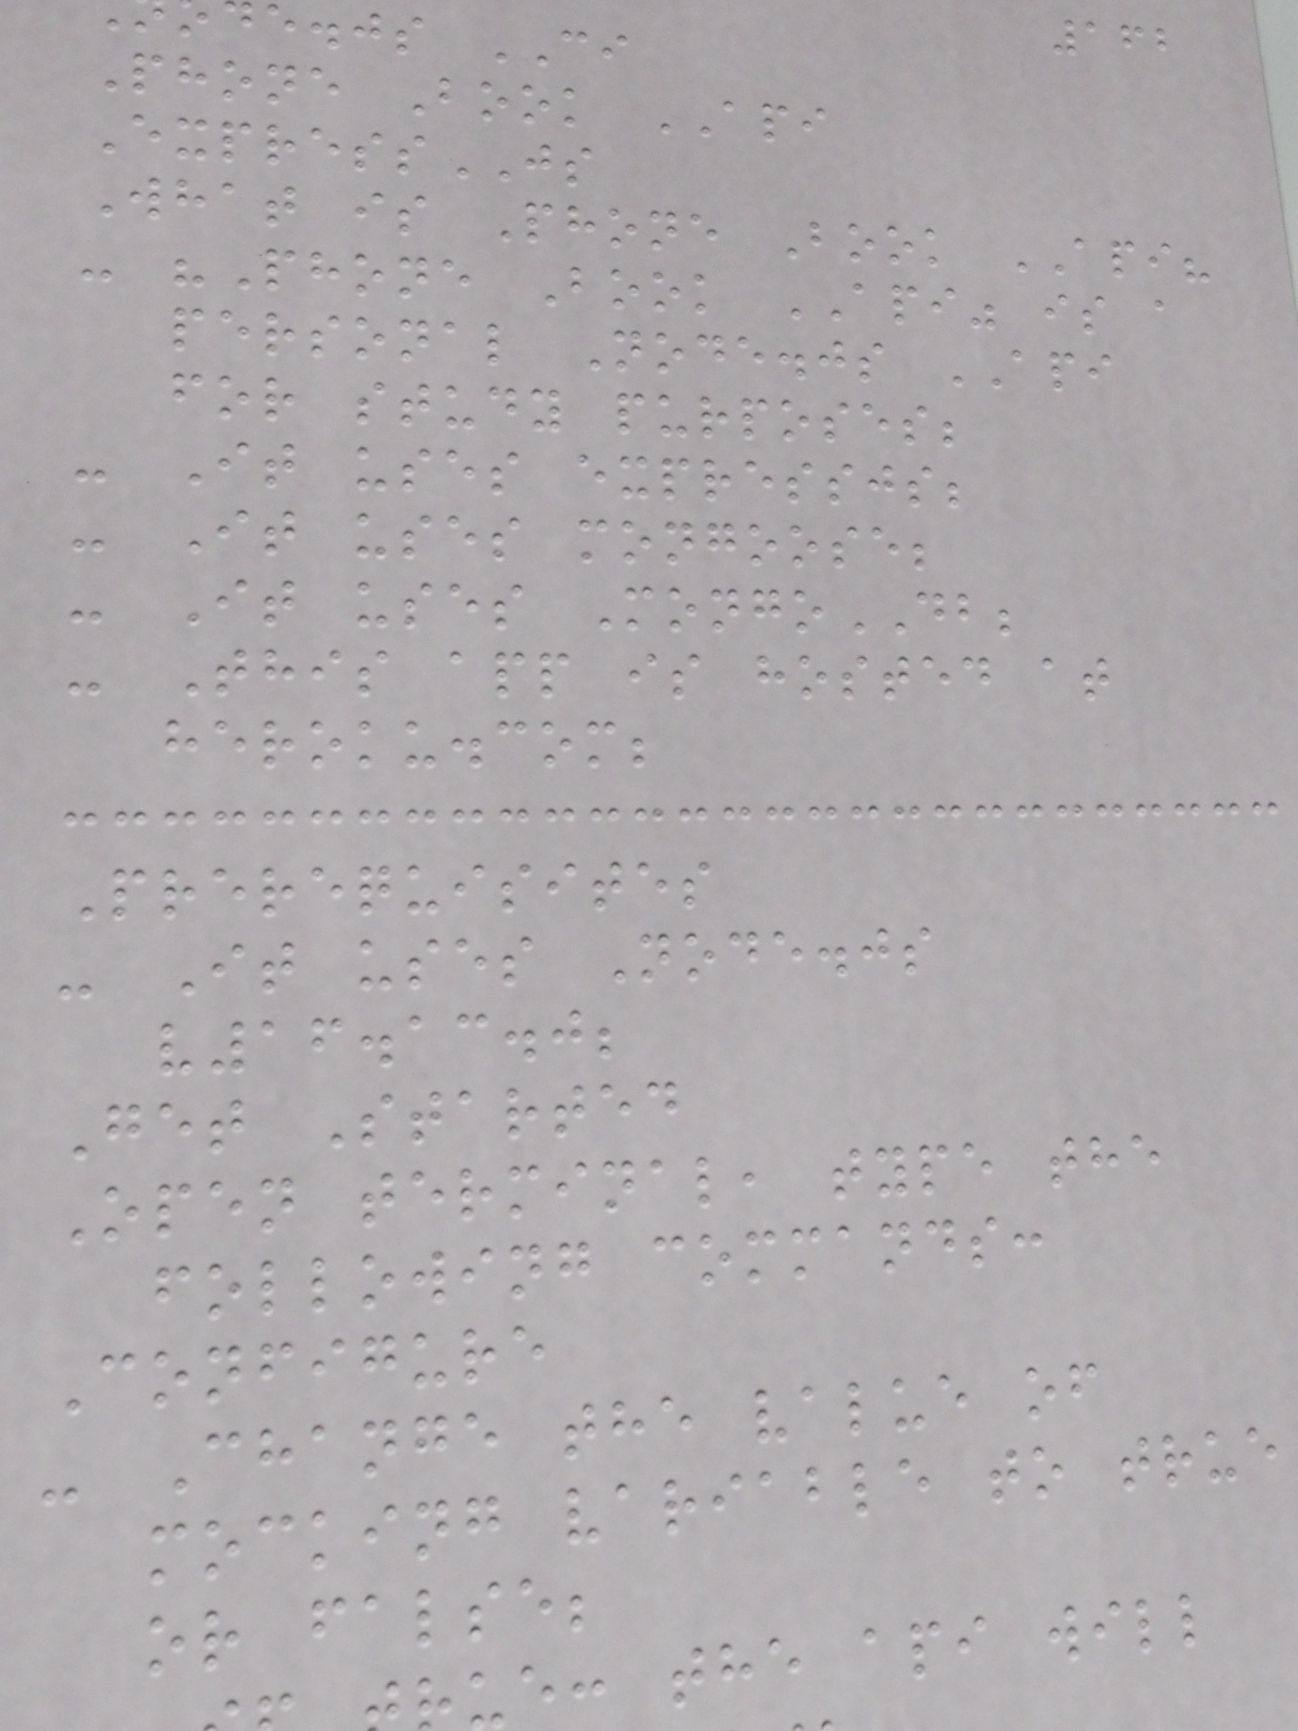162
e.js CI
Phone Book API
ExpressJS
What is Phone Book API?
- "Phone Book API" is a
personal Node.js API
for study purposes;
- It uses expressjs;
- It uses mongoose;
- It uses MongoDB;
- This app is hosted at
heroku.com;
Prerequisites
- It uses Node.js
v16.13.0;
Get Started
Open terminal, type the
following commands:
Configure
- Change the value of
mocking variable to true
or false;
e: the api will
